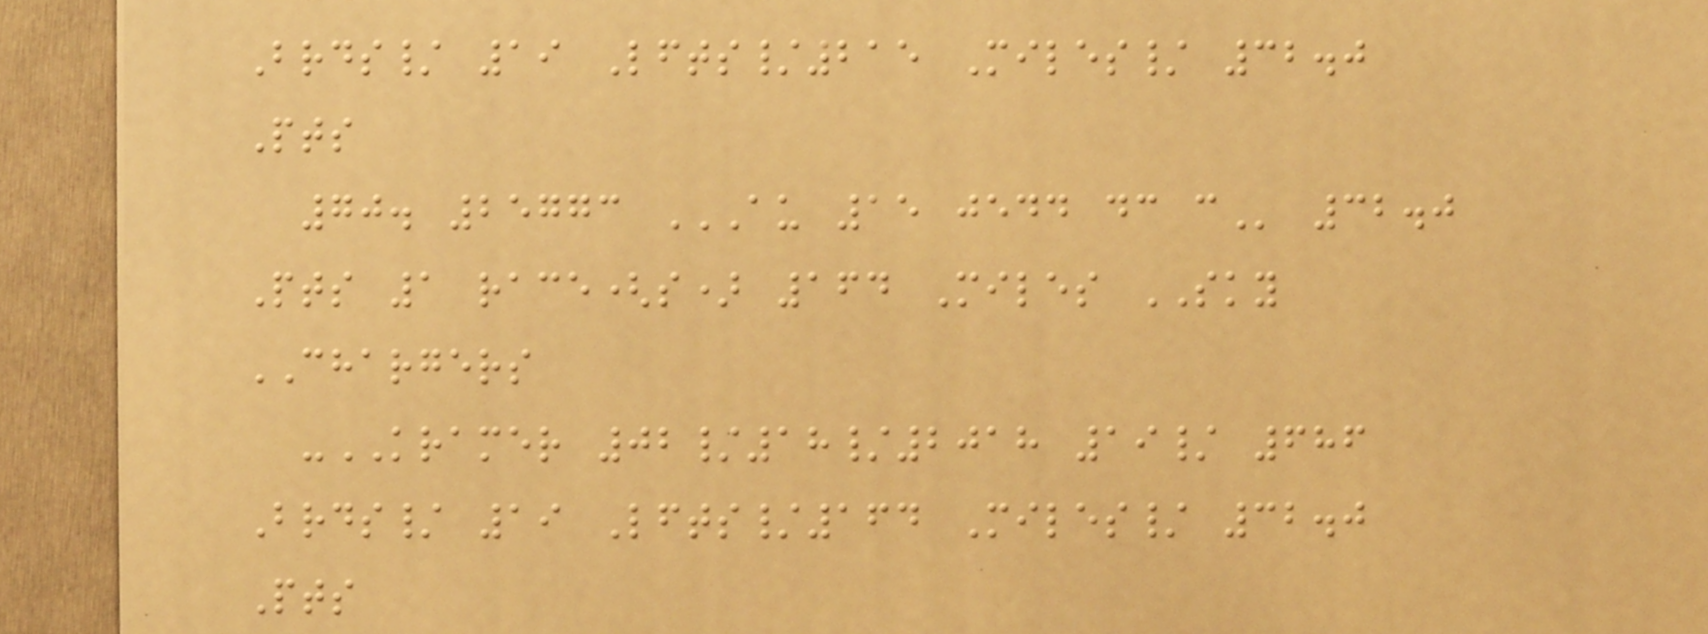Brds/ 19 Lfts/215 Miles/ 32.0
Pts
70. 25773 AU 15 JEDD DC C 32.0
Pts 1 race(s) 164 Miles SKY
CHARGERS
-KRAMER 02/18/2018 19/ 686
Brds/ 19 Lfts/164 Miles/ 32.0
Pts
